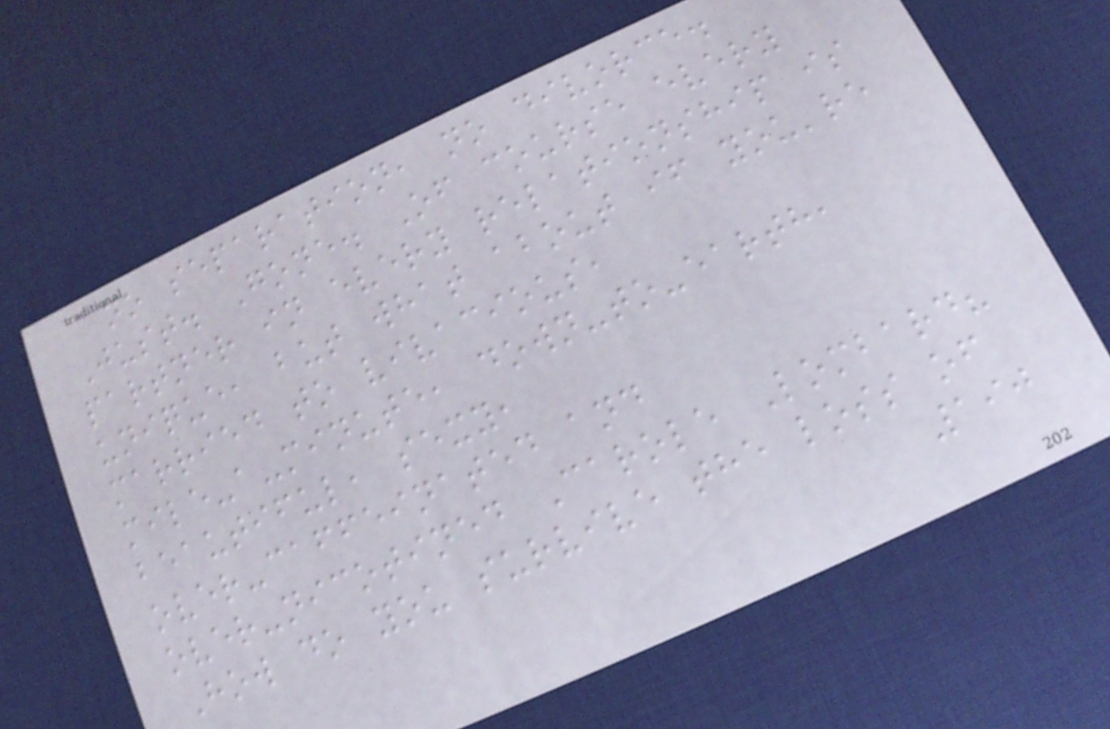no separation, no divorce.
Just. Gone. Of course every
partner in every relationship is
unique, but what about if you're
married to vivacious,
mile-a-minute, down-to-earth,
beautiful, sexy,
over-caffeinated and
over-nicotined Carole Lombard?
How do you survive the loss of
190
